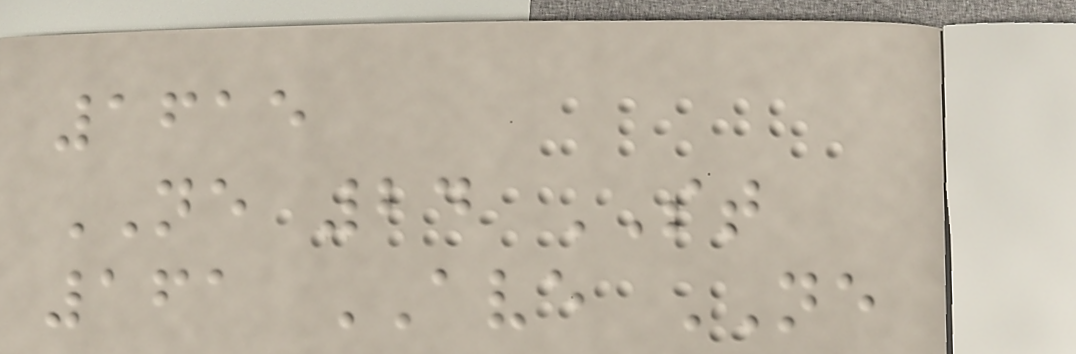1615
NE 24 ST
161 AVE NE
